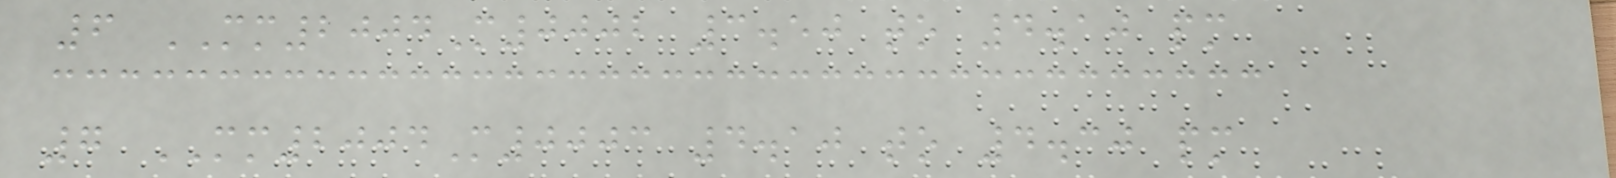6 MM2004M0002 3.50 to 4.10 pm
7 MM2004M0003 4.10 to 4.30 pm
